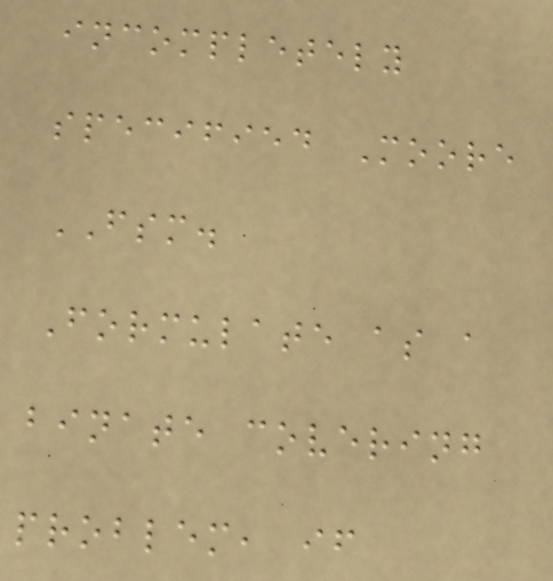incompletely
specified Moore
FSM.
Formulate as a
binate covering
problem, if
